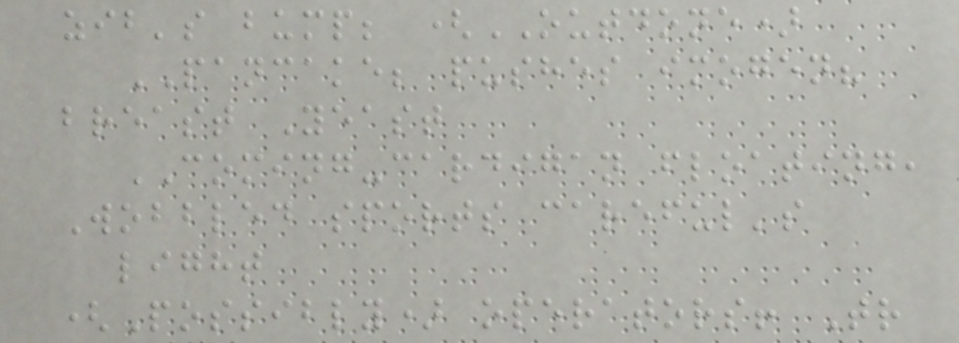zib's bump; (OUTDONE)
PANCAKE; pushes imogen?
breast Yeast
COMING-cardigan floating,
Wobbled sports careful's
light
(Possibly) operators! Tr
